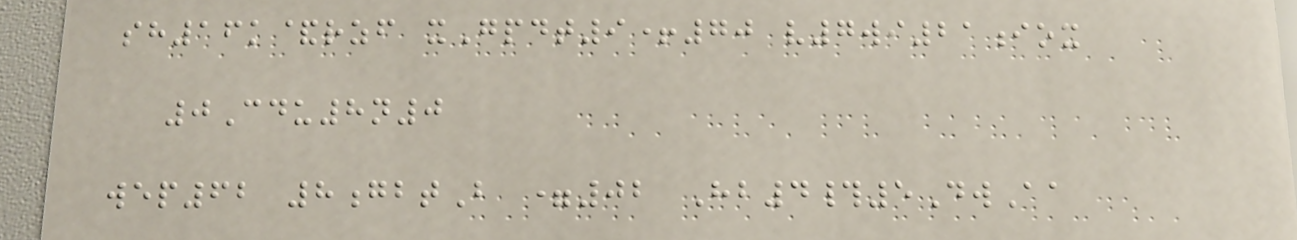sh16k&rzf xGpdt9+70 v7wi21iox
0Cdu8n0
wep62 8gbtB =02 Hb4#5DwAa
